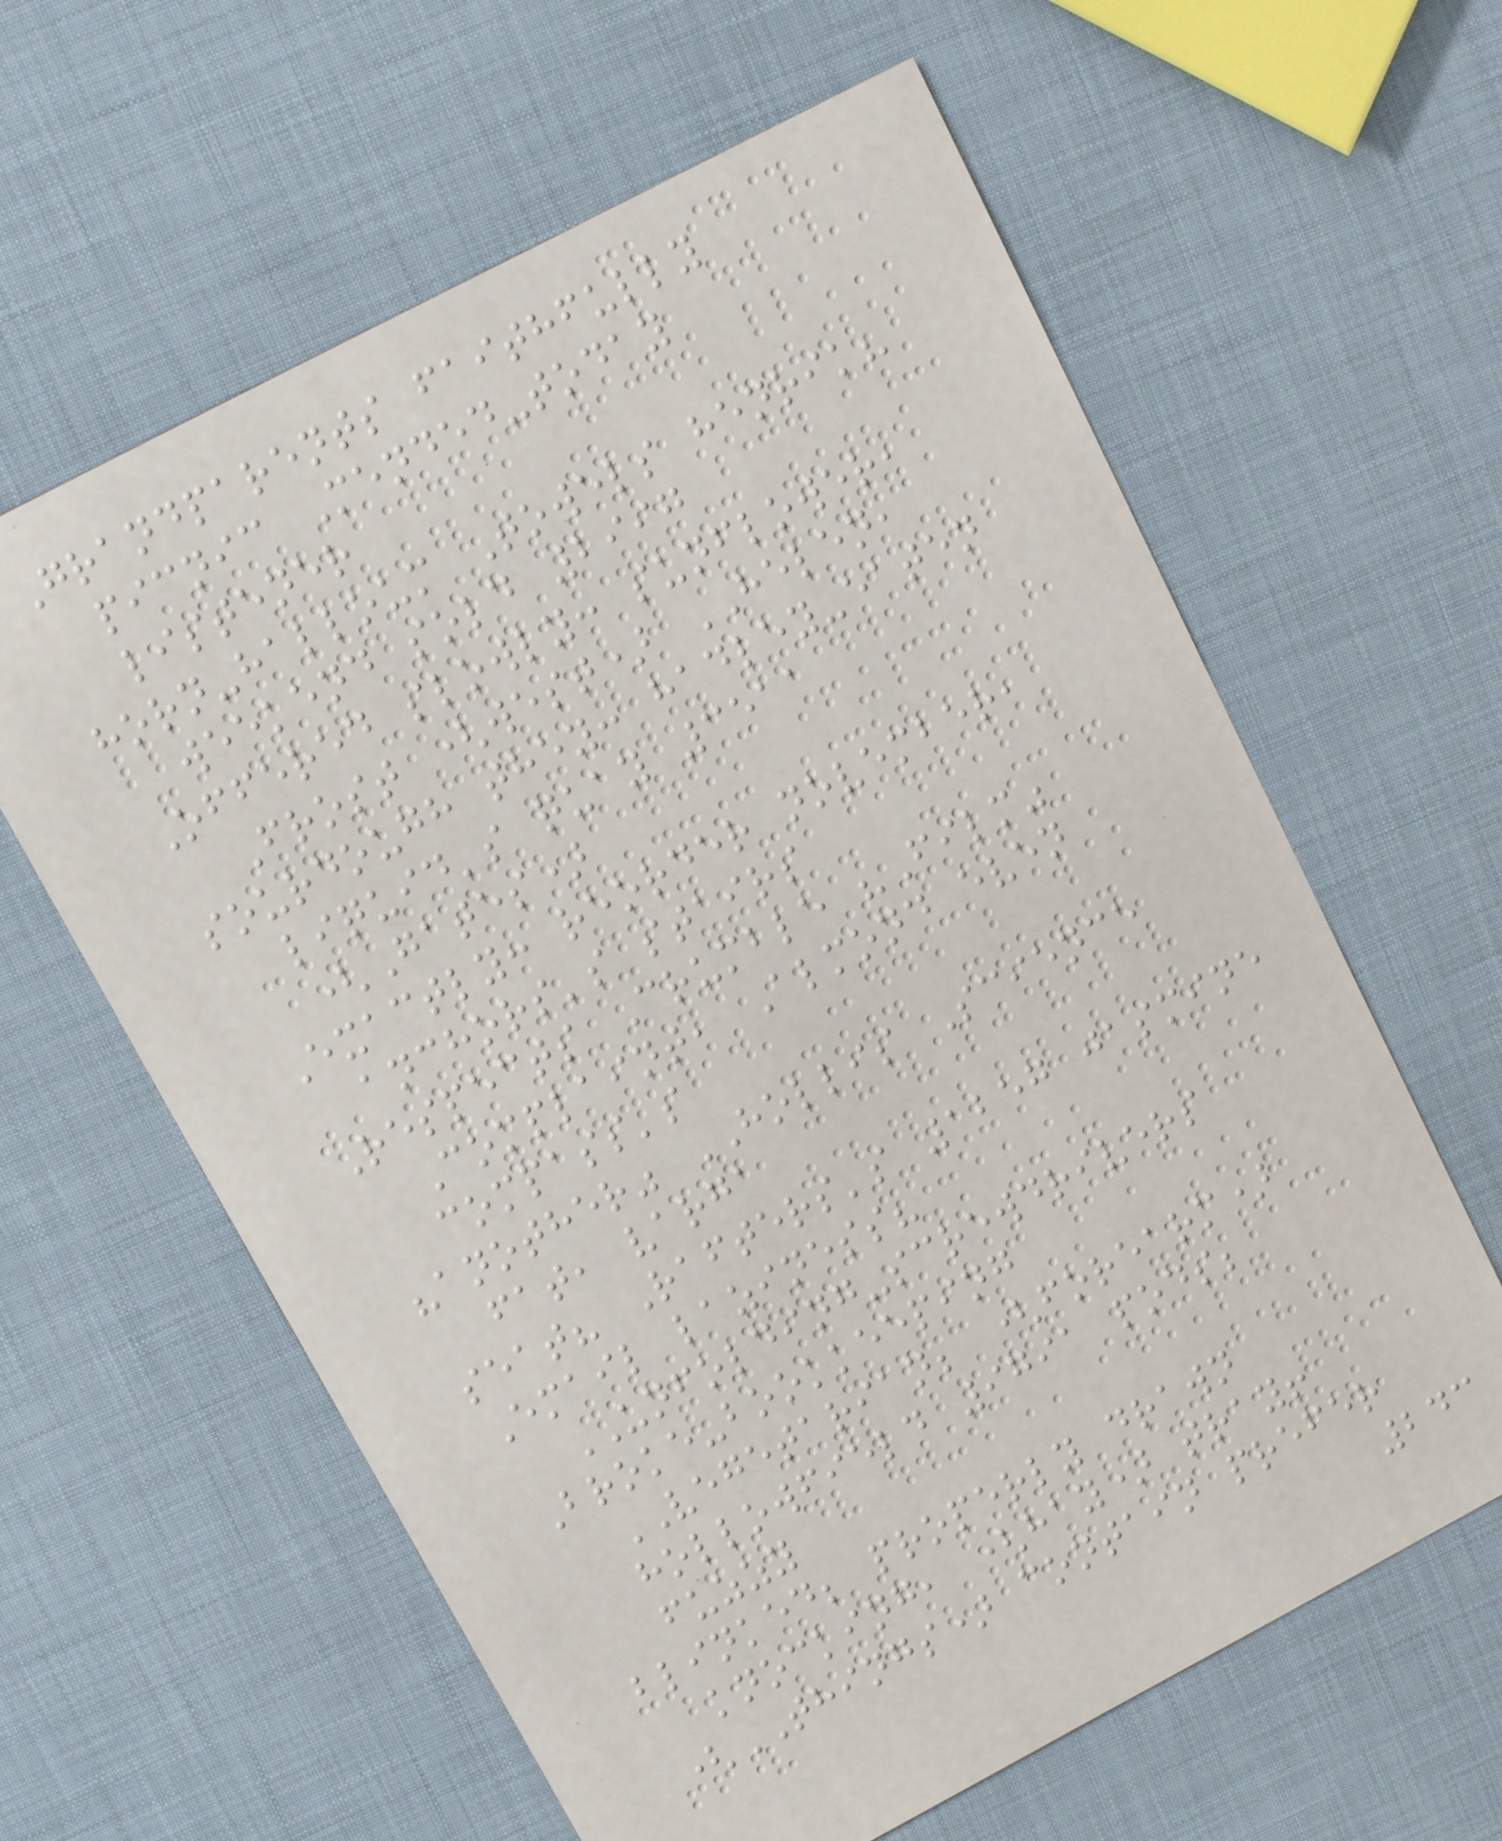Grandparents faithfully
picnic Mended-today
listener
horn-halloum Towels henrik?
weekend sold 2997
Offered slowly: sunflower,
Frost (west) HELEN,
sourdough they: hadley-eaten
liquid's quay 3511
(Gates)
Exactly: reorder november,
anchors's stairs
Respects Crumble "Film"
Complaint, Almond even
compass's
"another" HOLLIS Science
fat, varga
seat? Rafters's 1257 jasmine
Email laziness?
UNFOLDING-screwdrivers
Broke-bookkeeping
VEGETARIAN; (forearm)
hollowfield 9791 pods;
fuzzy
blinked; properly drawn
knocking, (hay) tray!
(THINGS) contain prefer
243
